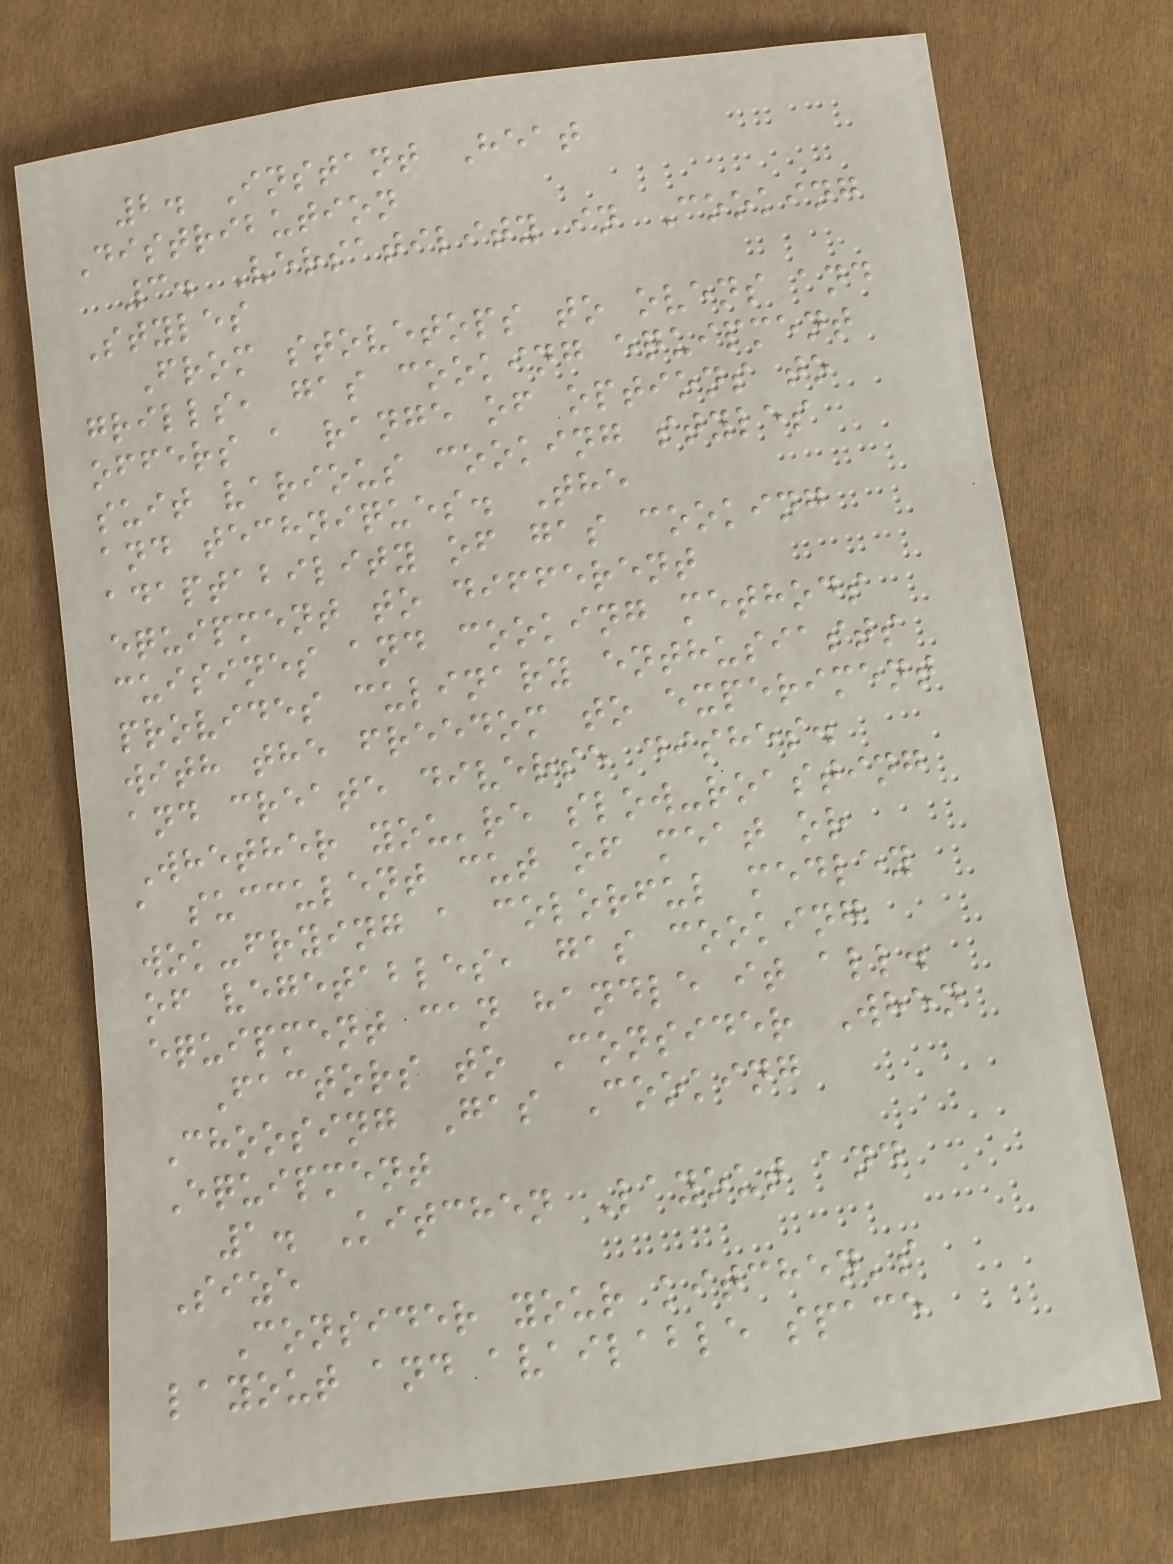2. Instant Heat
Distribution
3. Versatility in Cooking
Styles
From stovetops to ovens and
grills, gas cooking equipment
offers a range of options to
suit various cooking styles
and techniques. The
adaptability of gas cooking
equipment to different
cuisines and cooking methods
provides culinary enthusiasts
with the freedom to experiment
and create diverse dishes.
Whether you're slow-roasting
a succulent cut of meat or
wok-frying a colorful medley
of vegetables, gas cooking
equipment can handle it all.
Factors to Consider When
Choosing Gas Cooking
Equipment
1. Kitchen Layout and
Size
Consider your kitchen's
layout and available space
